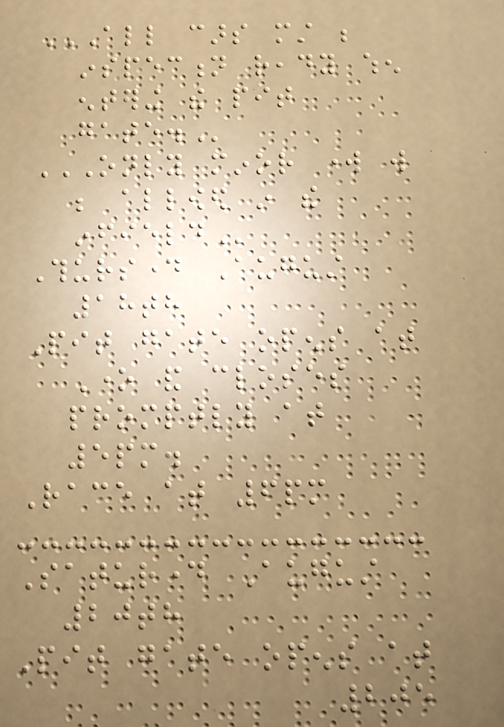ALL CARS MUST BE
INSPECTION READY WHEN
ENTERING THE PIT
GATE.
ONLY MINOR WORK WILL
BE ALLOWED IN THE
INFIELD
Thursday August
18th
Pit gate opens at
One and closes
promptly at
5pm.
Race at 6pm
Saturday August
20th
Pit gate opens at
205
